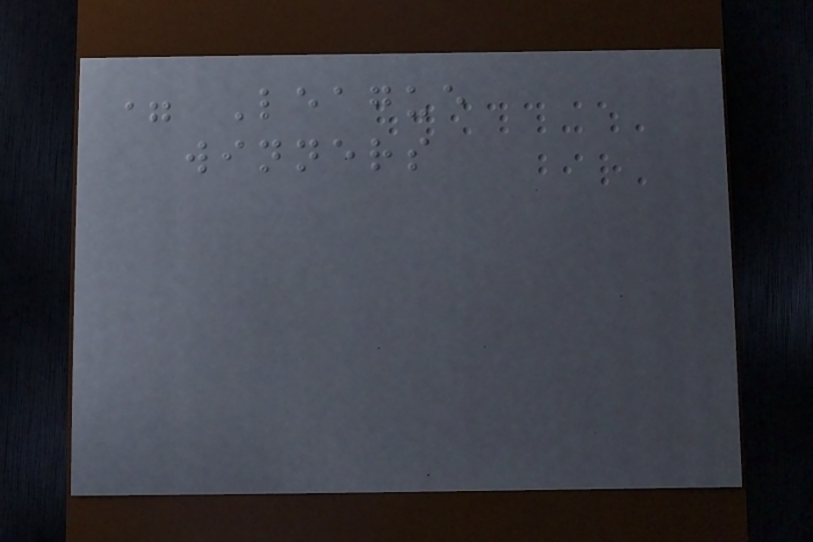= League
winners
